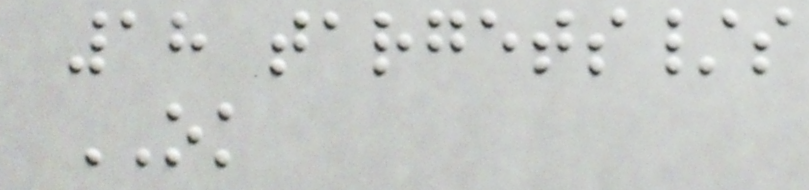18 targets/s
OK
